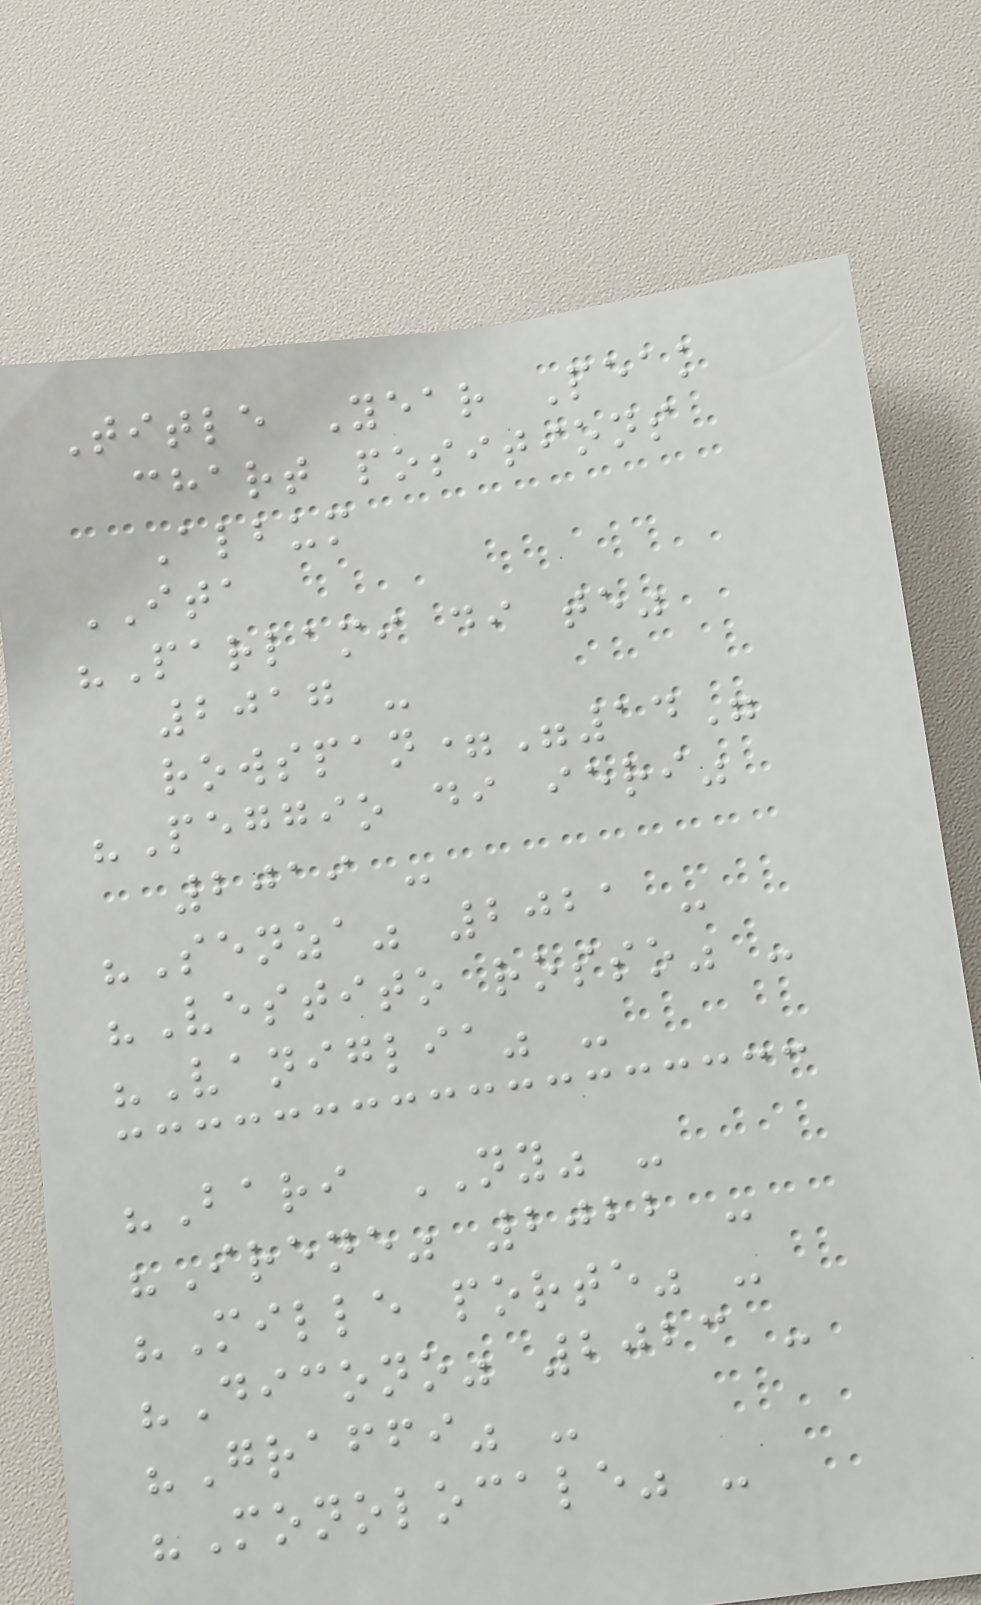Title Year Peak
chart positions
Album
ITA
"Parlami di te"
2017 -
rowspan="14"
"Peggio di ieri"
2019 -
"Senza" 2021 -
"Vestito rosso" -
"Vaniglia" -
"Bari NY" -
"Irene" 2022 -
"Mille porte" -
"Dicono" 2023 -
"Graffi" -
"Monolocale" -
